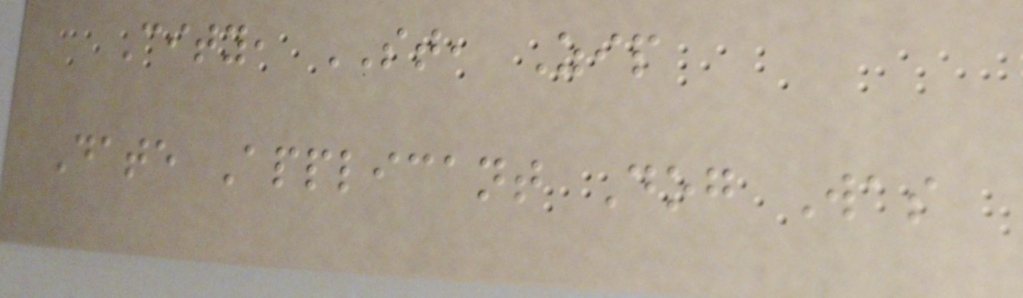City, ST, Zip
Date Applicant Dog Was
